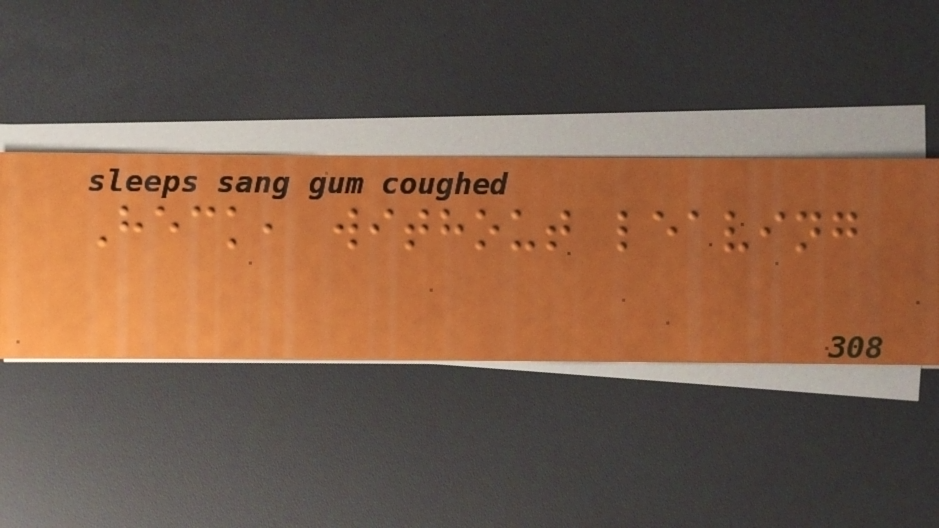Heck, without leaving
